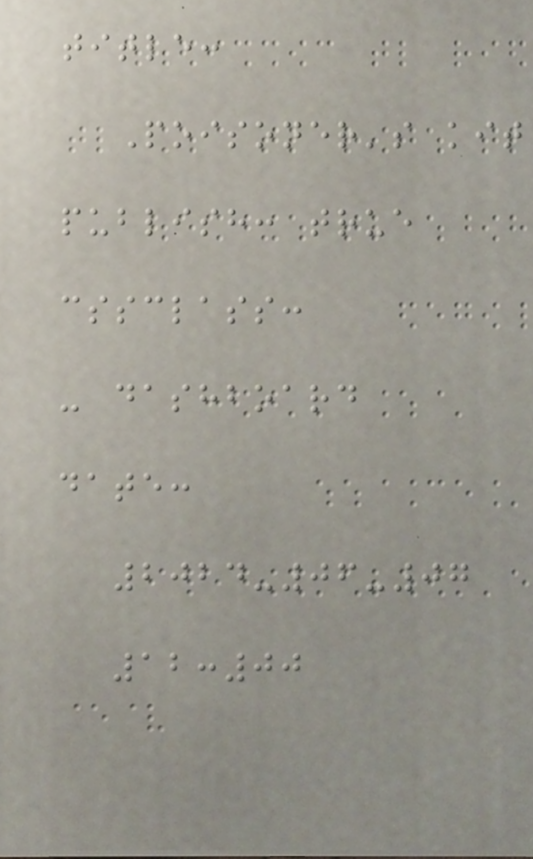title:
Poisoner's kit
publish: true
cssclass:
- dashboard
date:
2024-06-07
12:00
